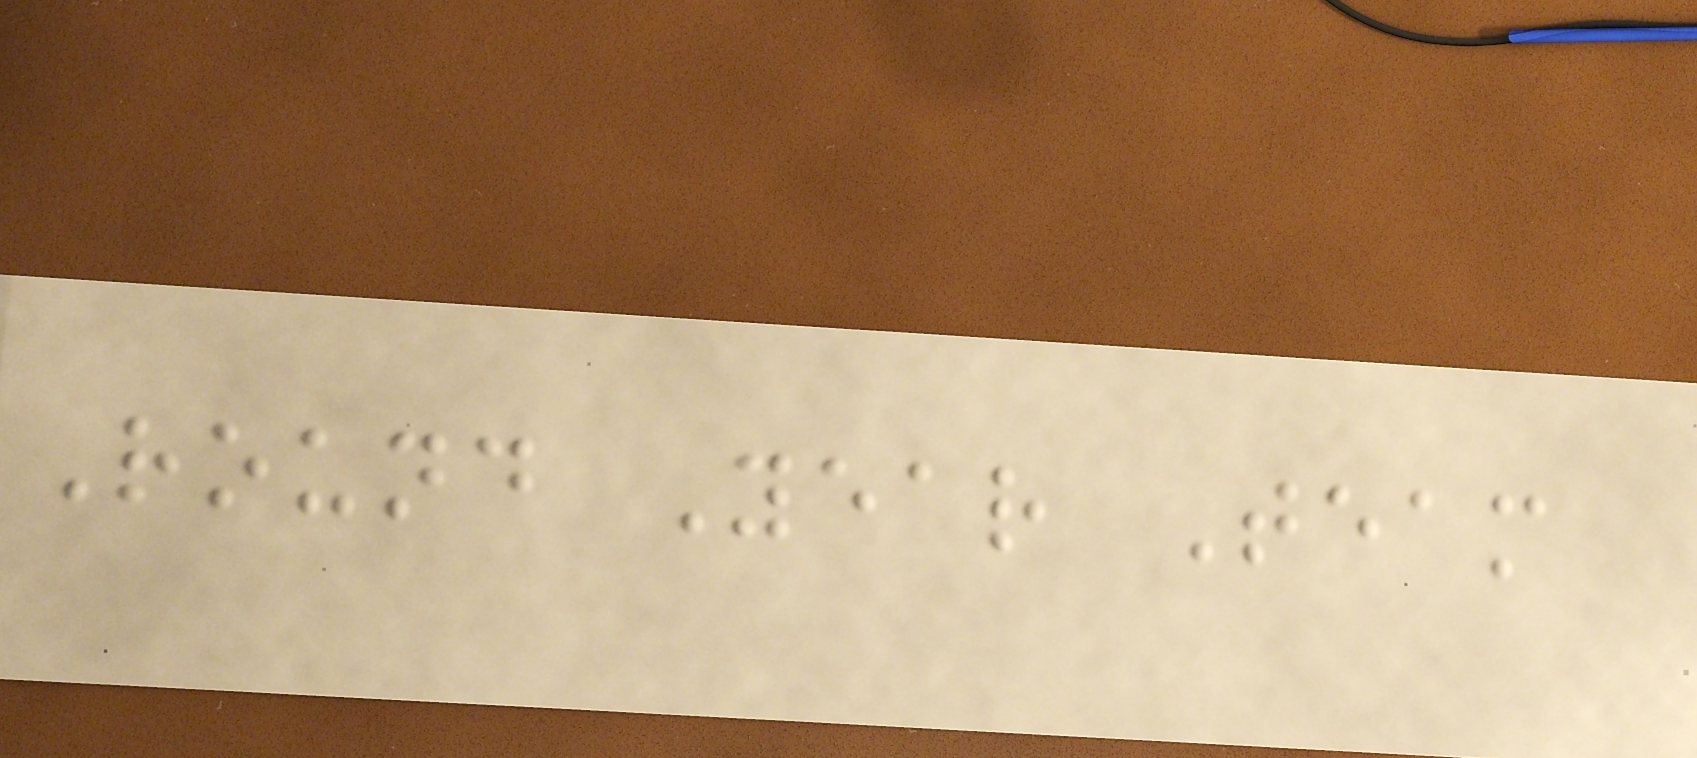Round Year Team
